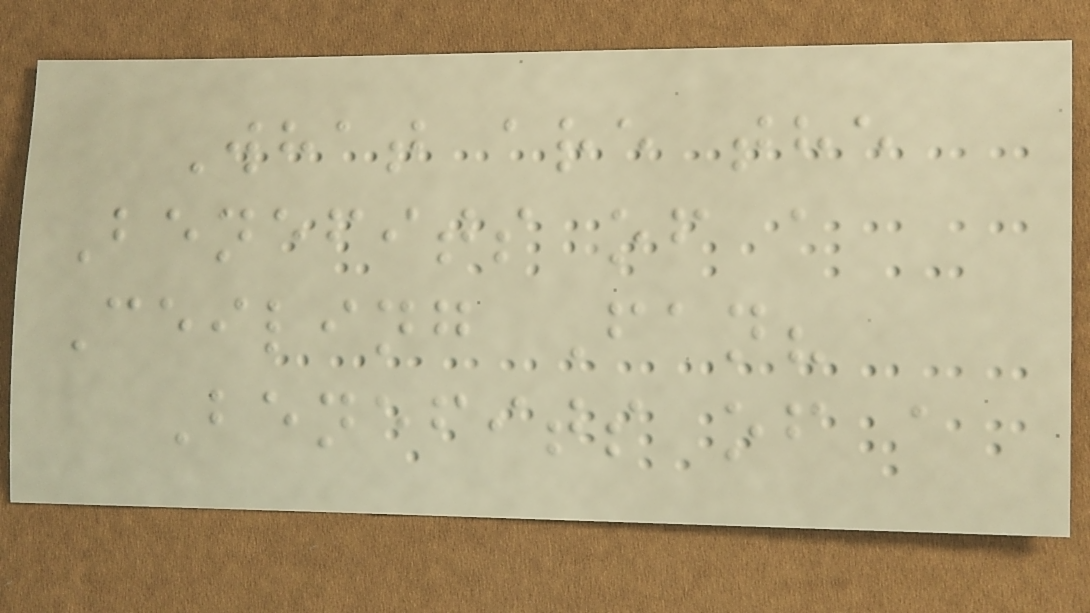What are the
Benefits of a
Ceiling Fan?
Benefits of a
